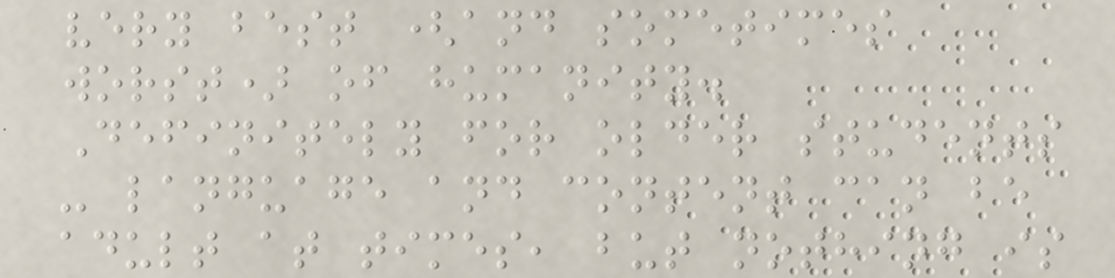very best (and sometimes
worst) of humanity.
Definitely for older students
- language and content can be
adult at times, but nothing is
